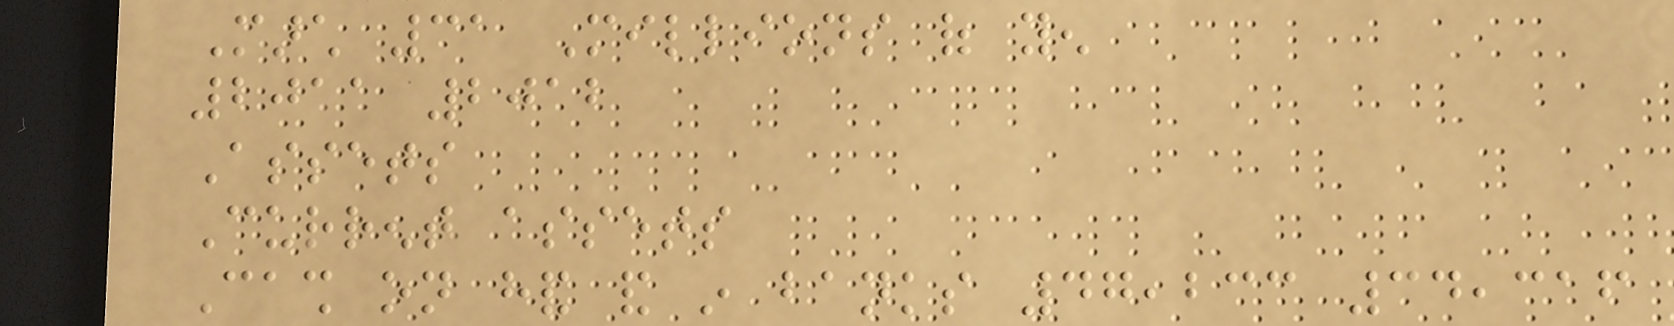March 31 Millions of yen
2011 2012
Assets
Current assets
Cash on hand and in banks 47,233 34,316
